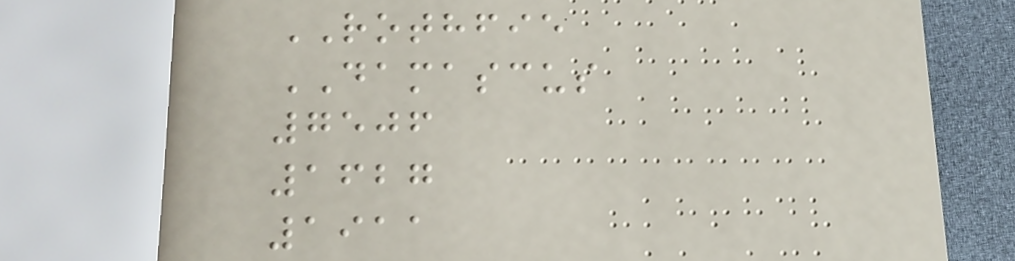ROTHFIE
DAMASCUS
7506
1627
1911
